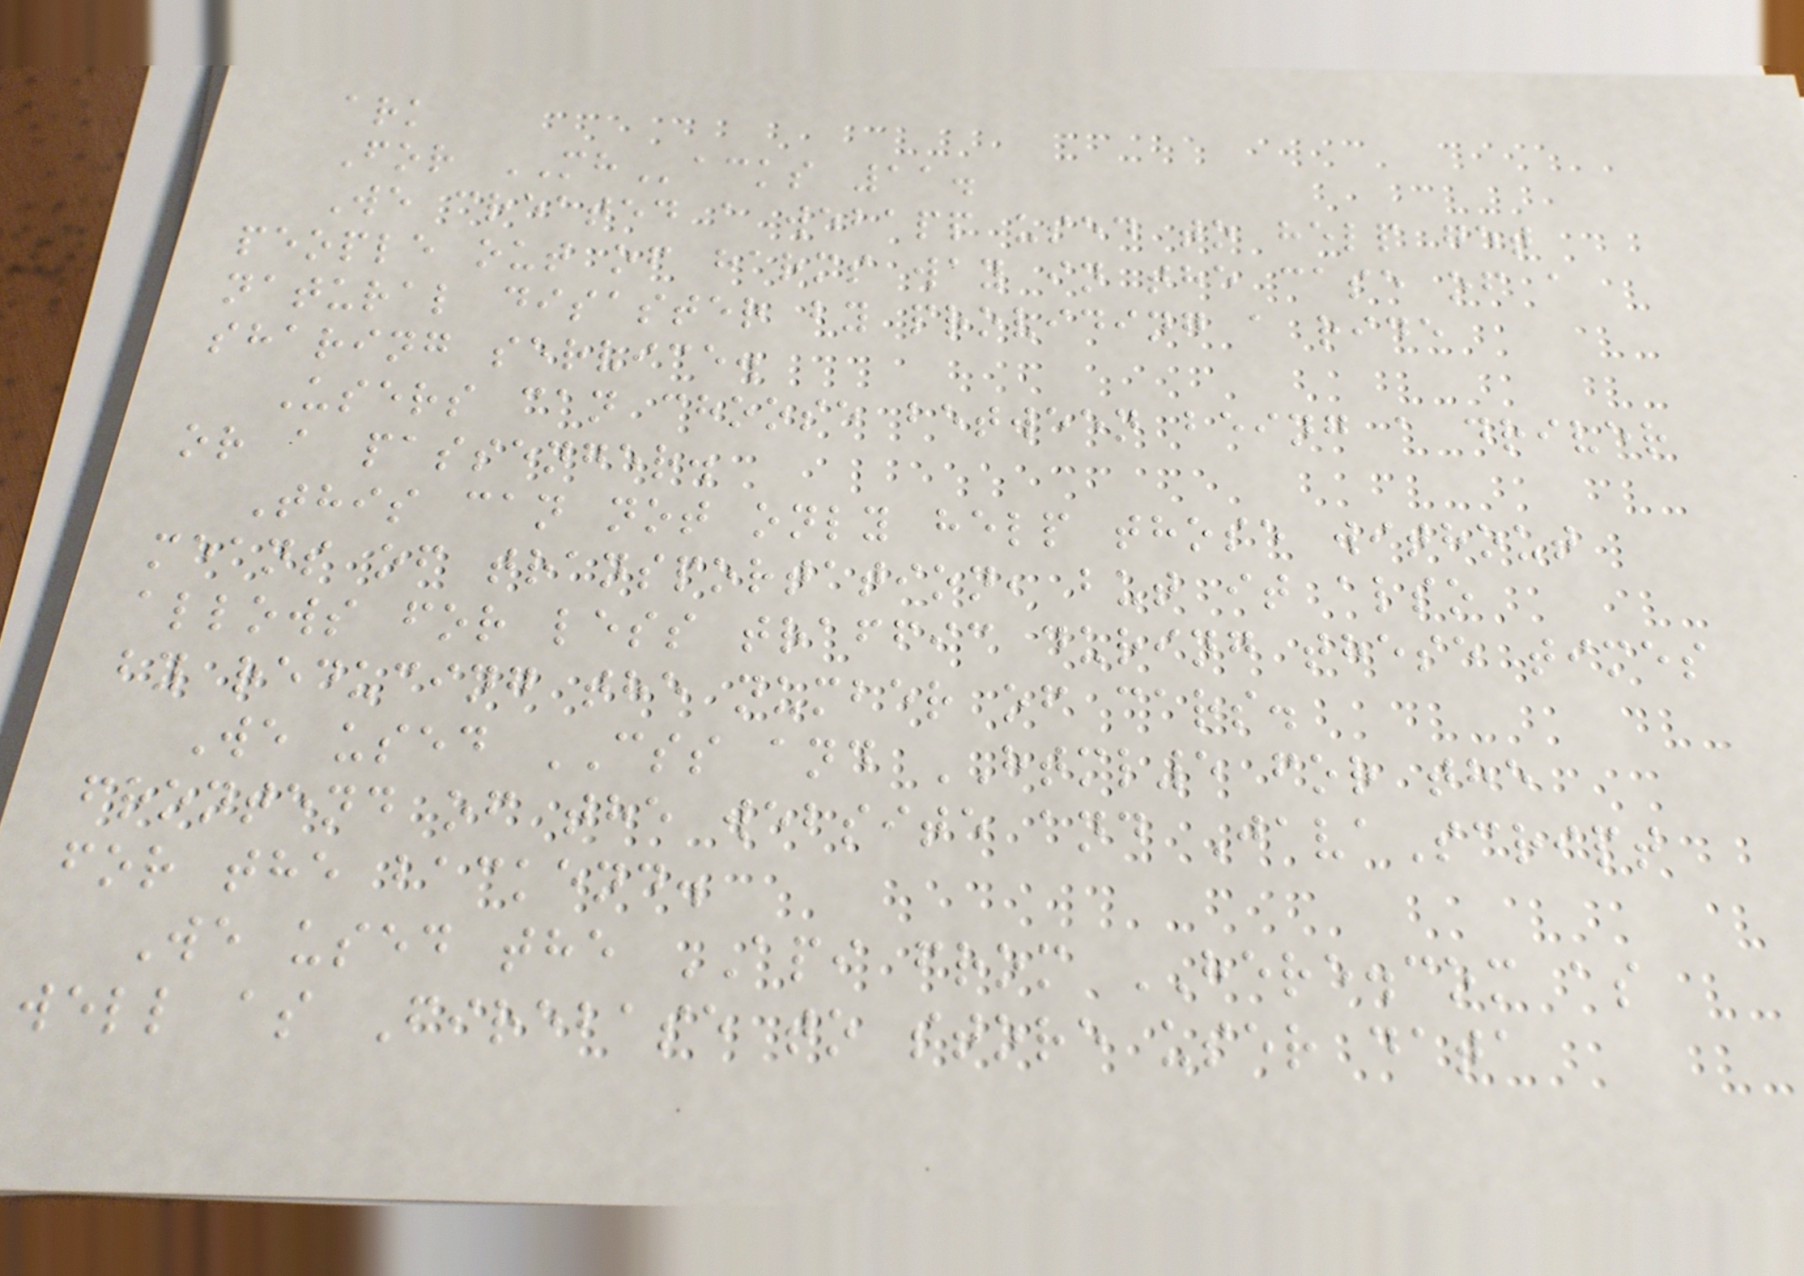ark
For MHacks 11.
We created a webapp used to help get
people out of harms way in the case of a
natural disaster by providing a ride
sharing service.
Users can choose between being a driver
or a passenger.
This can not only help those without
means of transportation, but it also
allows for less traffic during these times
by reducing the number of cars.
We used CSS and HTML5 for the
frontend of the website and JavaScript
for the backend.
We used the API from HERE.com as
well as Firebase to store user data
